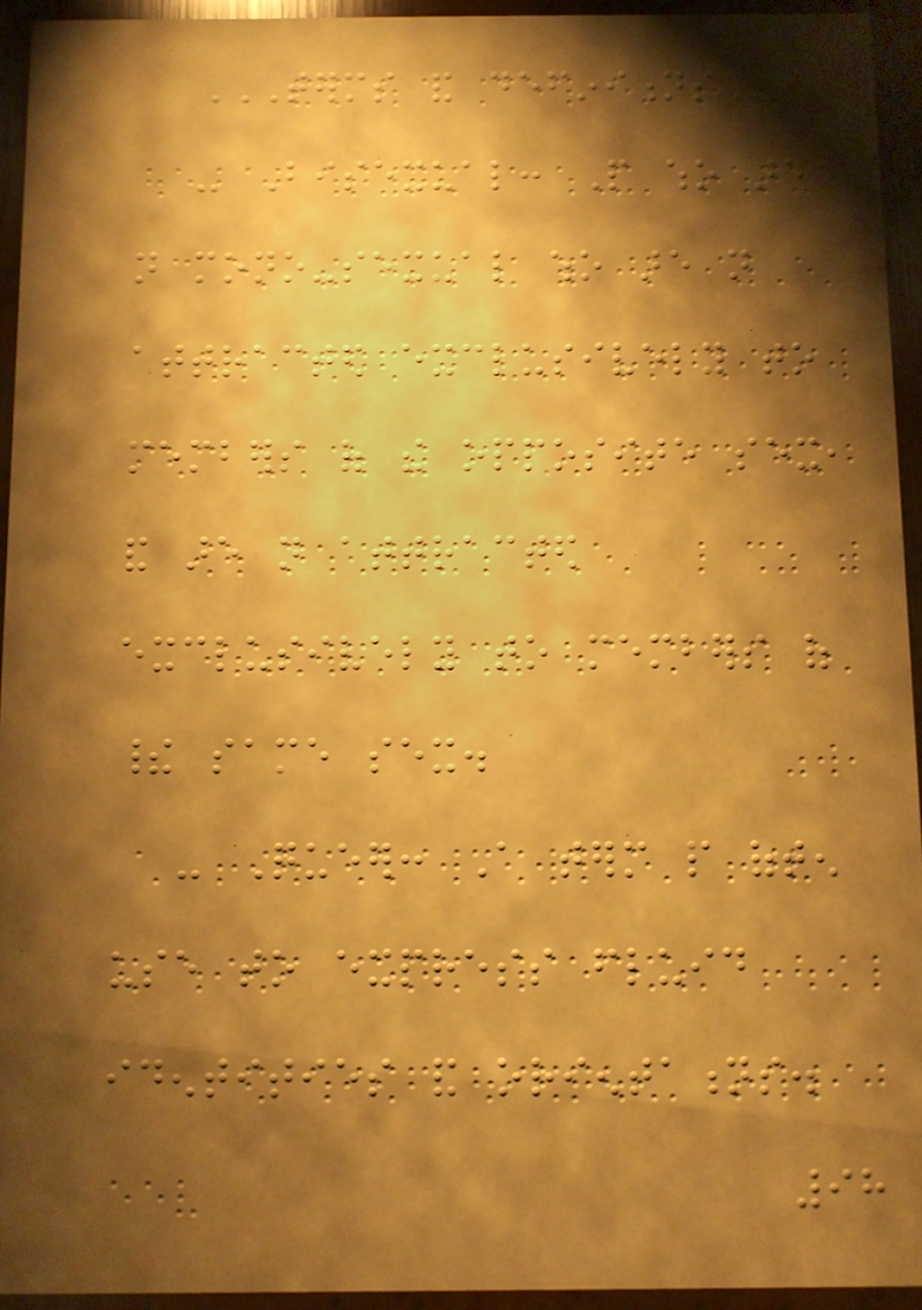TERMS AND DEFINITIONS
- Bisexual: People who are
not mono-sexual who are not
attracted exclusively to
members of the opposite sex,
and are not attracted
exclusively to members of
their same sex.
- Queer: A term people often
use to express fluid
identities and orientations.
98
